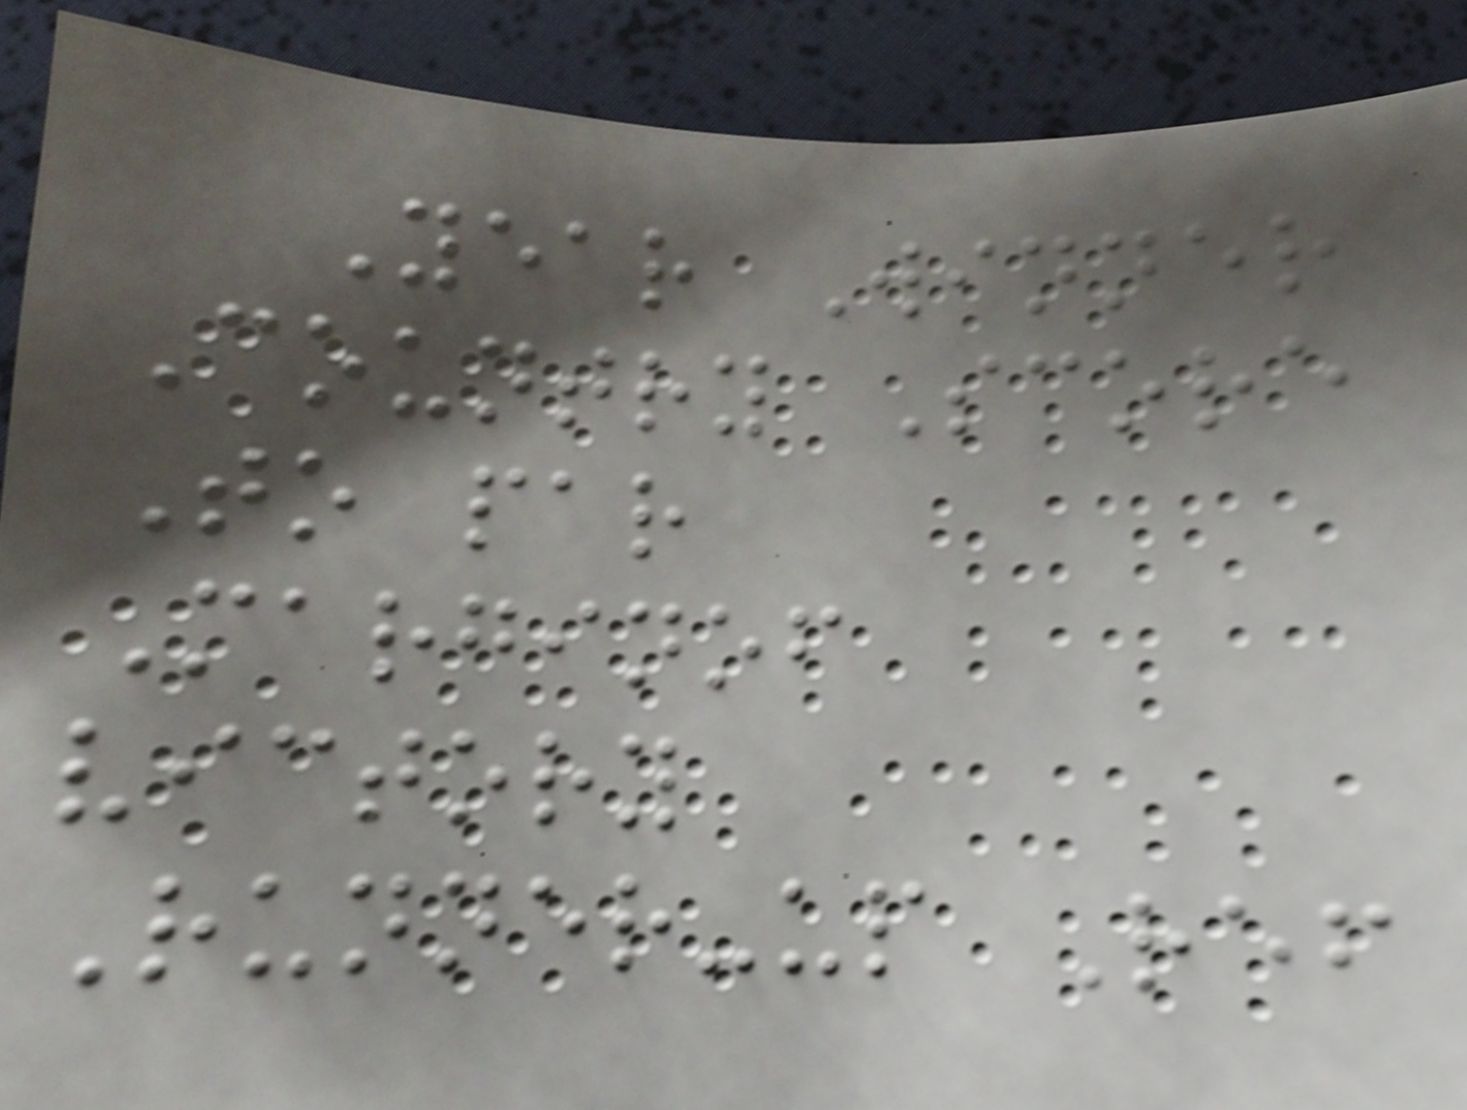Year Winner
Country Score
To par
Marginof
victory
Runner-up Ref
